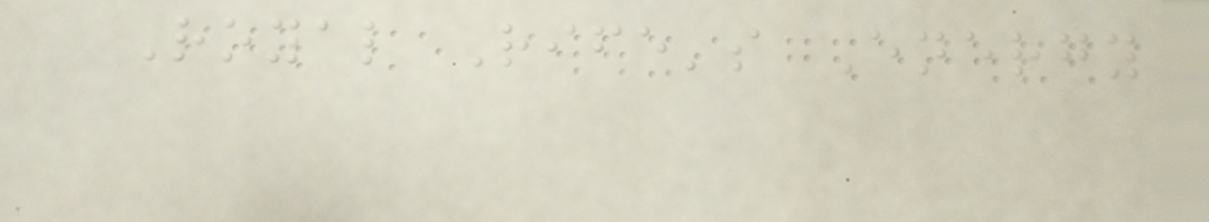Royal Rife's Energy
